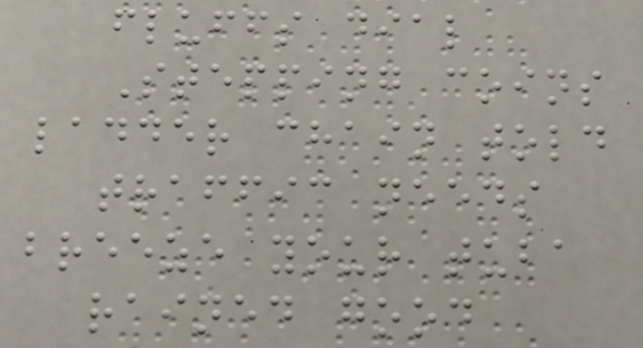fluffs dial
Stepping coins
ladder chain told
traffic needs
breeze your tuba
rained good
